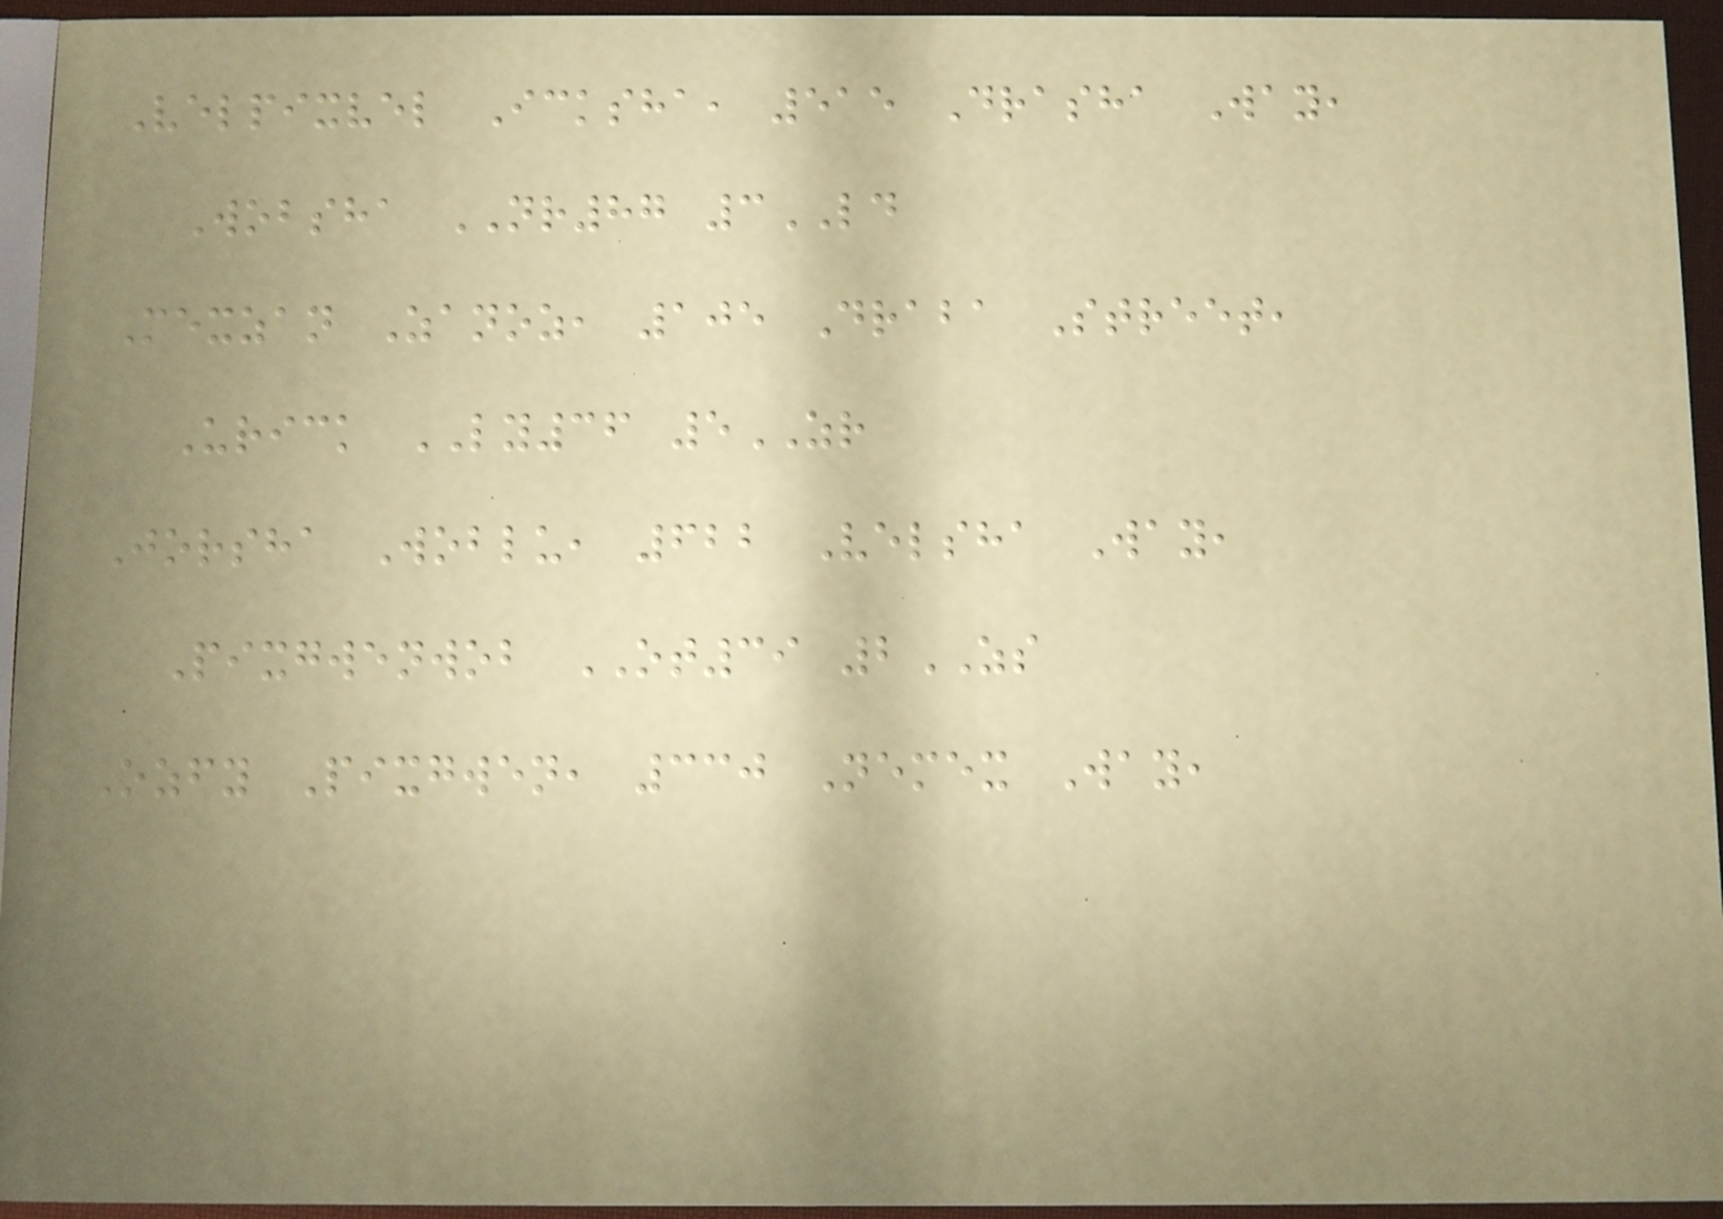Velpixvel Icksha, 515 Drasha Way,
Wobsha NR87 3LD
Mexzan Zanoz, 105 Draba Street,
Urick LY36 5ZR
Jorsha Woblu, 622 Velsha Way,
Pixgwenwob OT39 2ZS
Ozfy Pixgwen, 330 Nemex Way,
